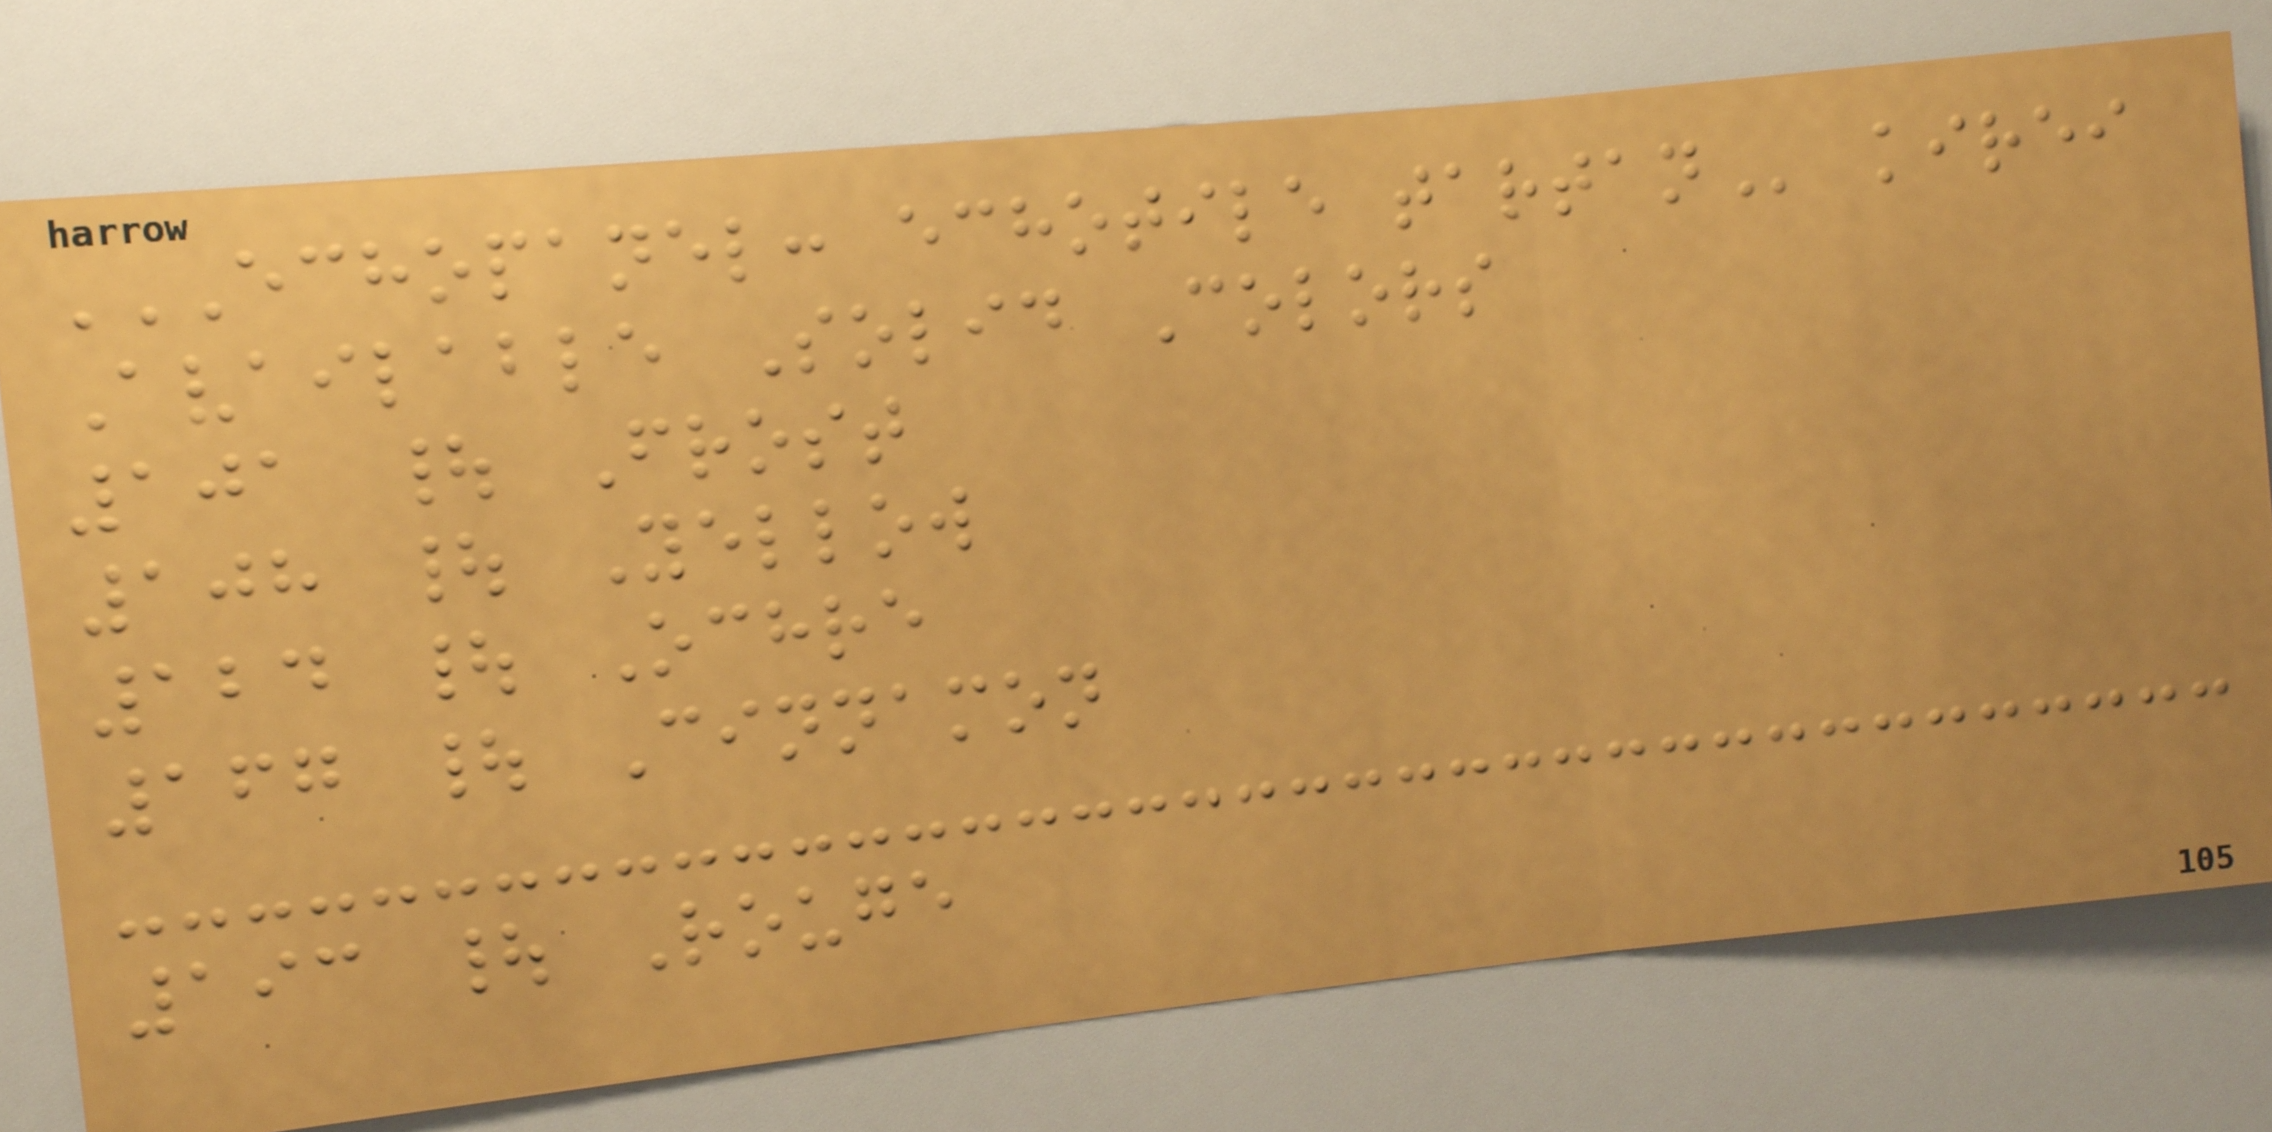ECHOPANEL: ECHOTILE TARTAN kirei
Available Solid Colors
101 | Frost
108 | Yellow
124 | Ochre
167 | Cinnamon
193 | Rouge
